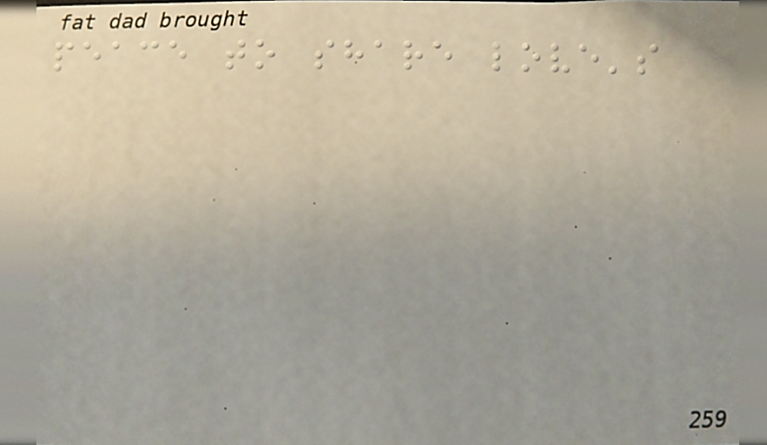peace to share love's
